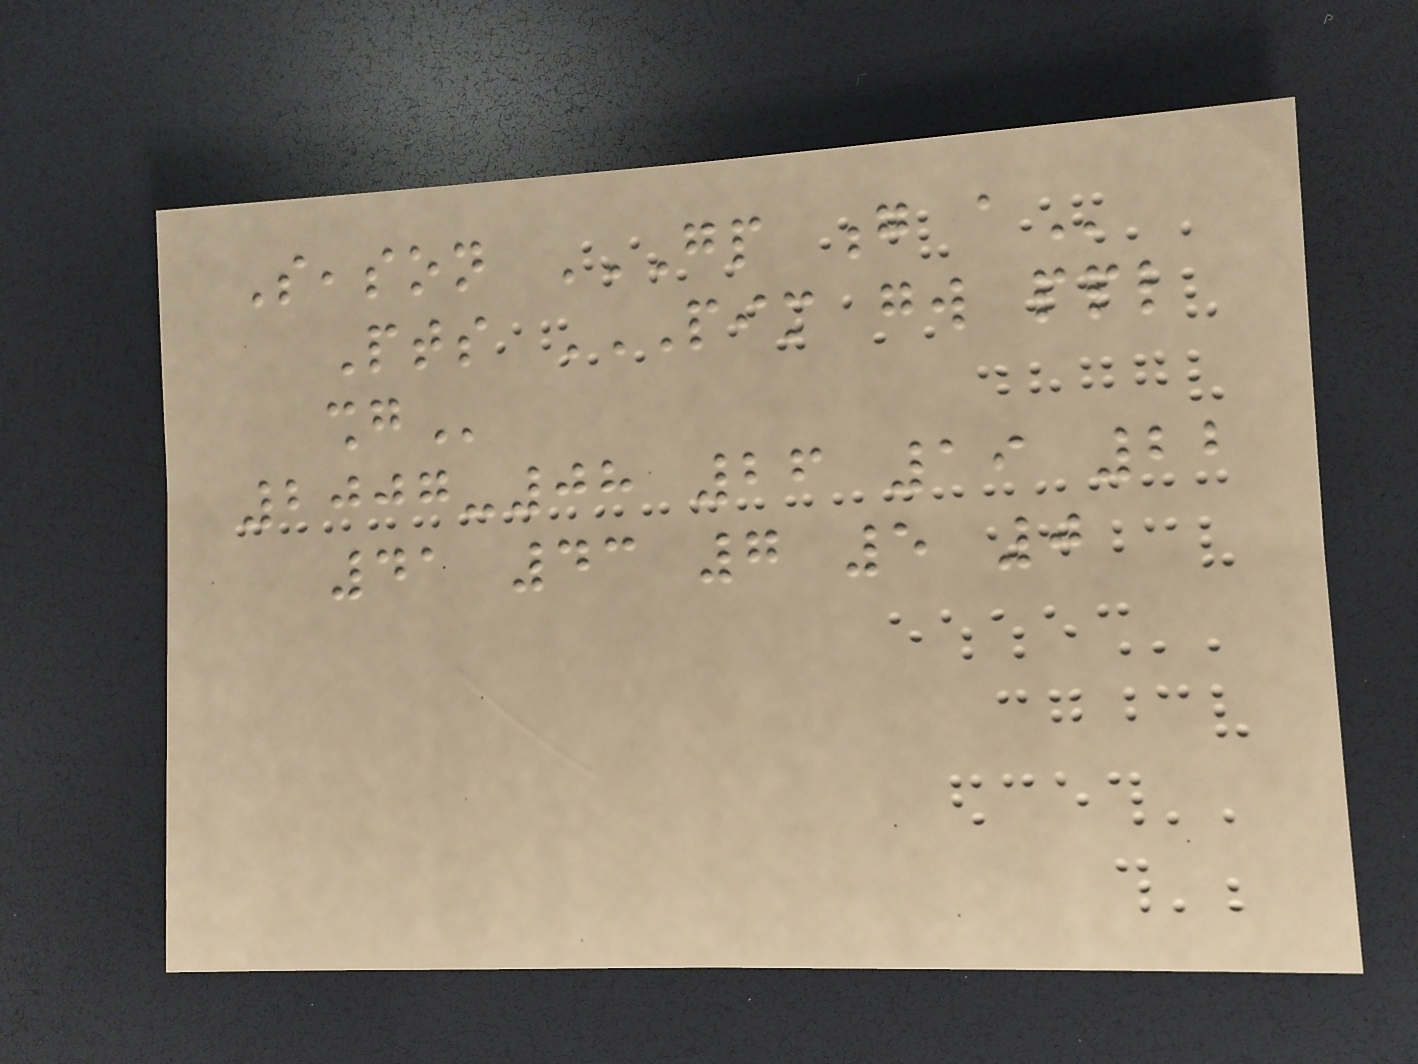Season GP G A
Pts PIM GW PPL
SHG
2007-08 26 19 22
41 43 7 5 0
